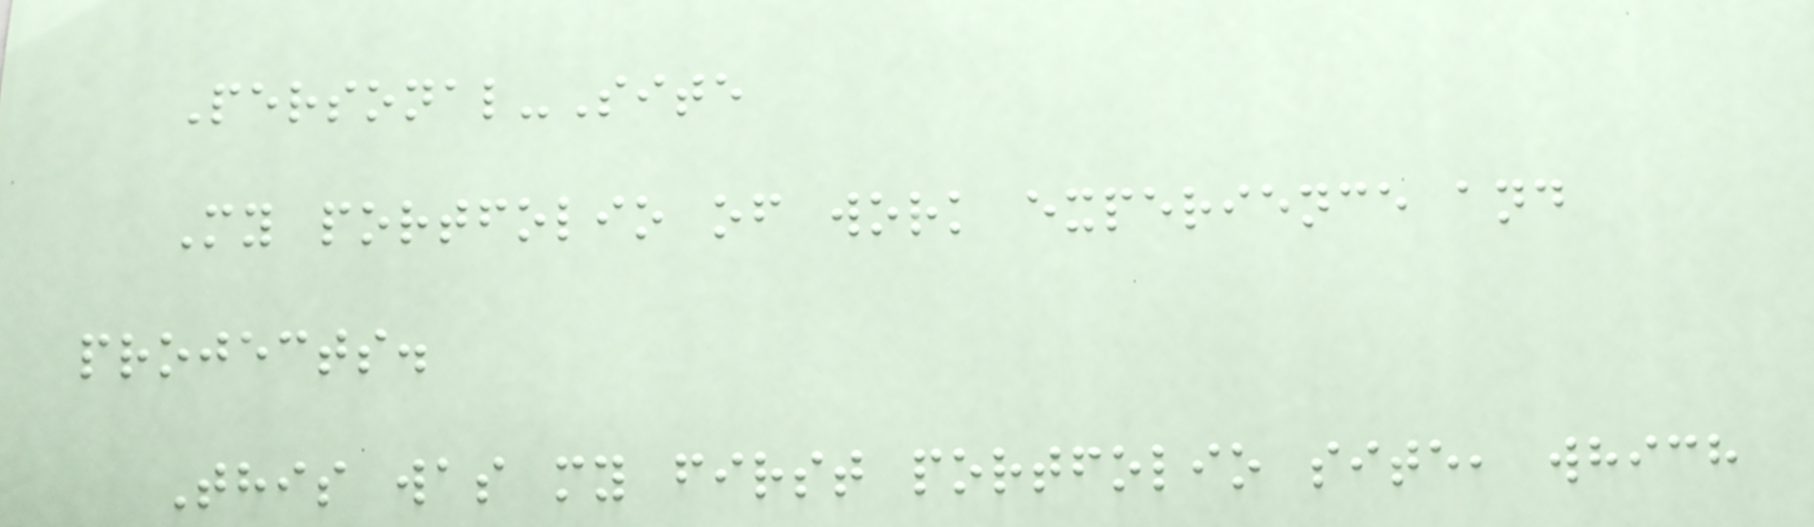Personal-Site
My portfolio of work experience and
projects.
This was my first portfolio site, which
